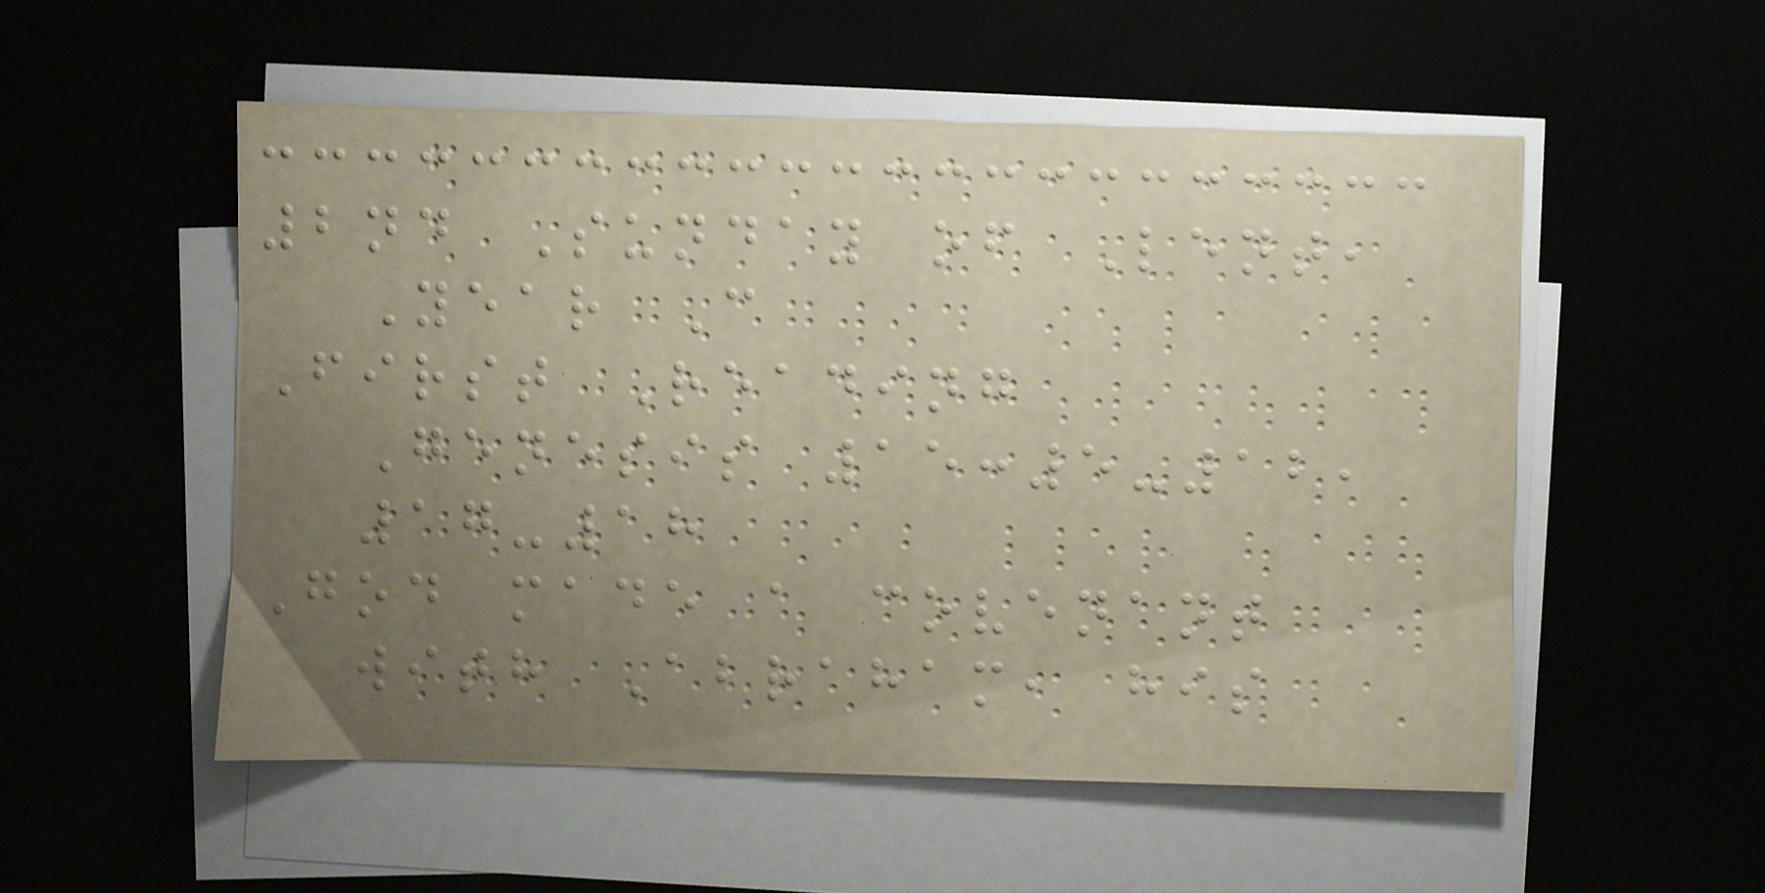2nd Sunday of Lent,
Year C
First Reading
Genesis 15:5-12,
17-18
God made a covenant
with Abraham, his
